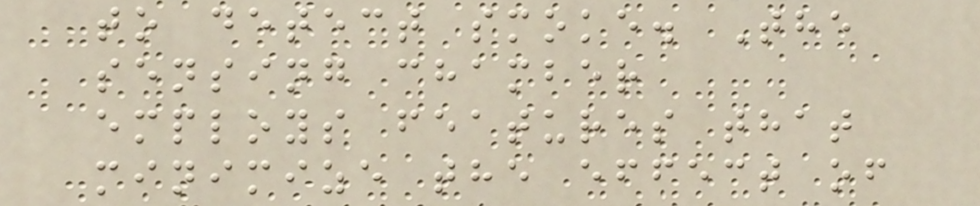to detect smoke. The
sensing chamber
employs features that
minimize the effect of
